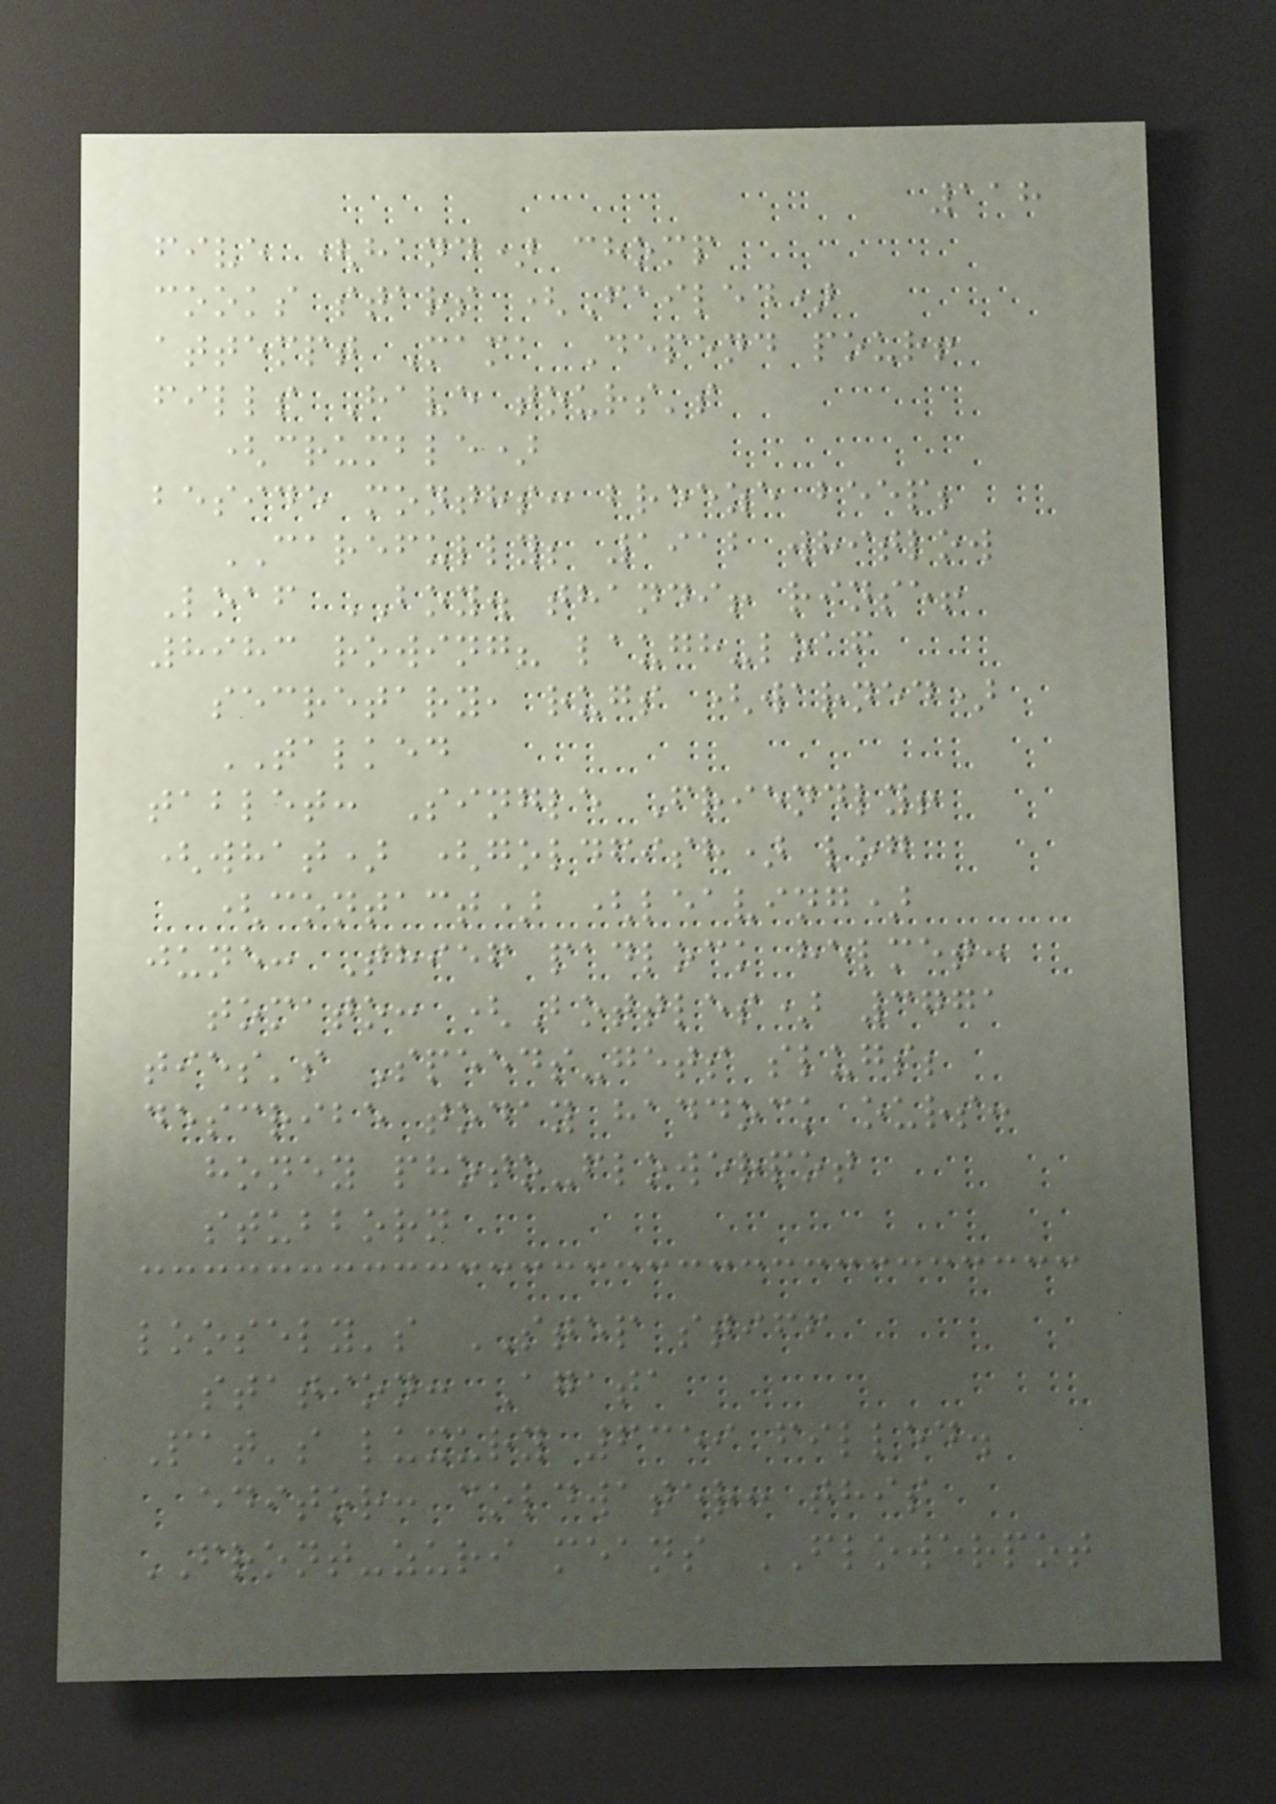118
five (hand) chomp
cooks stars (Failed)
attempt Mama Depend pour!
fills Have tours's
(crumble)
beside months: breeze beep;
CAREFULLY; 1912 whitlow
Loaf BOY. thandi! rinse!
8983 rowing? laugh-loaf
secretary, rugs (warned)
TALKED
tablet: Single Friendly!
(what) (goldfish) log
(contact) (leaving)
june: Thief padlock helmet:
tomato: (Bottles) 3771
ties's Speeds-gets slugs;
describe today haddock ours:
honey photo-flowerpot
stubborn
loosely's STEP stiff
station: Agata
Pat's luxury 6359 filled.
editor: coldwater: this
FRONT-zuri means FLOWERPOT
